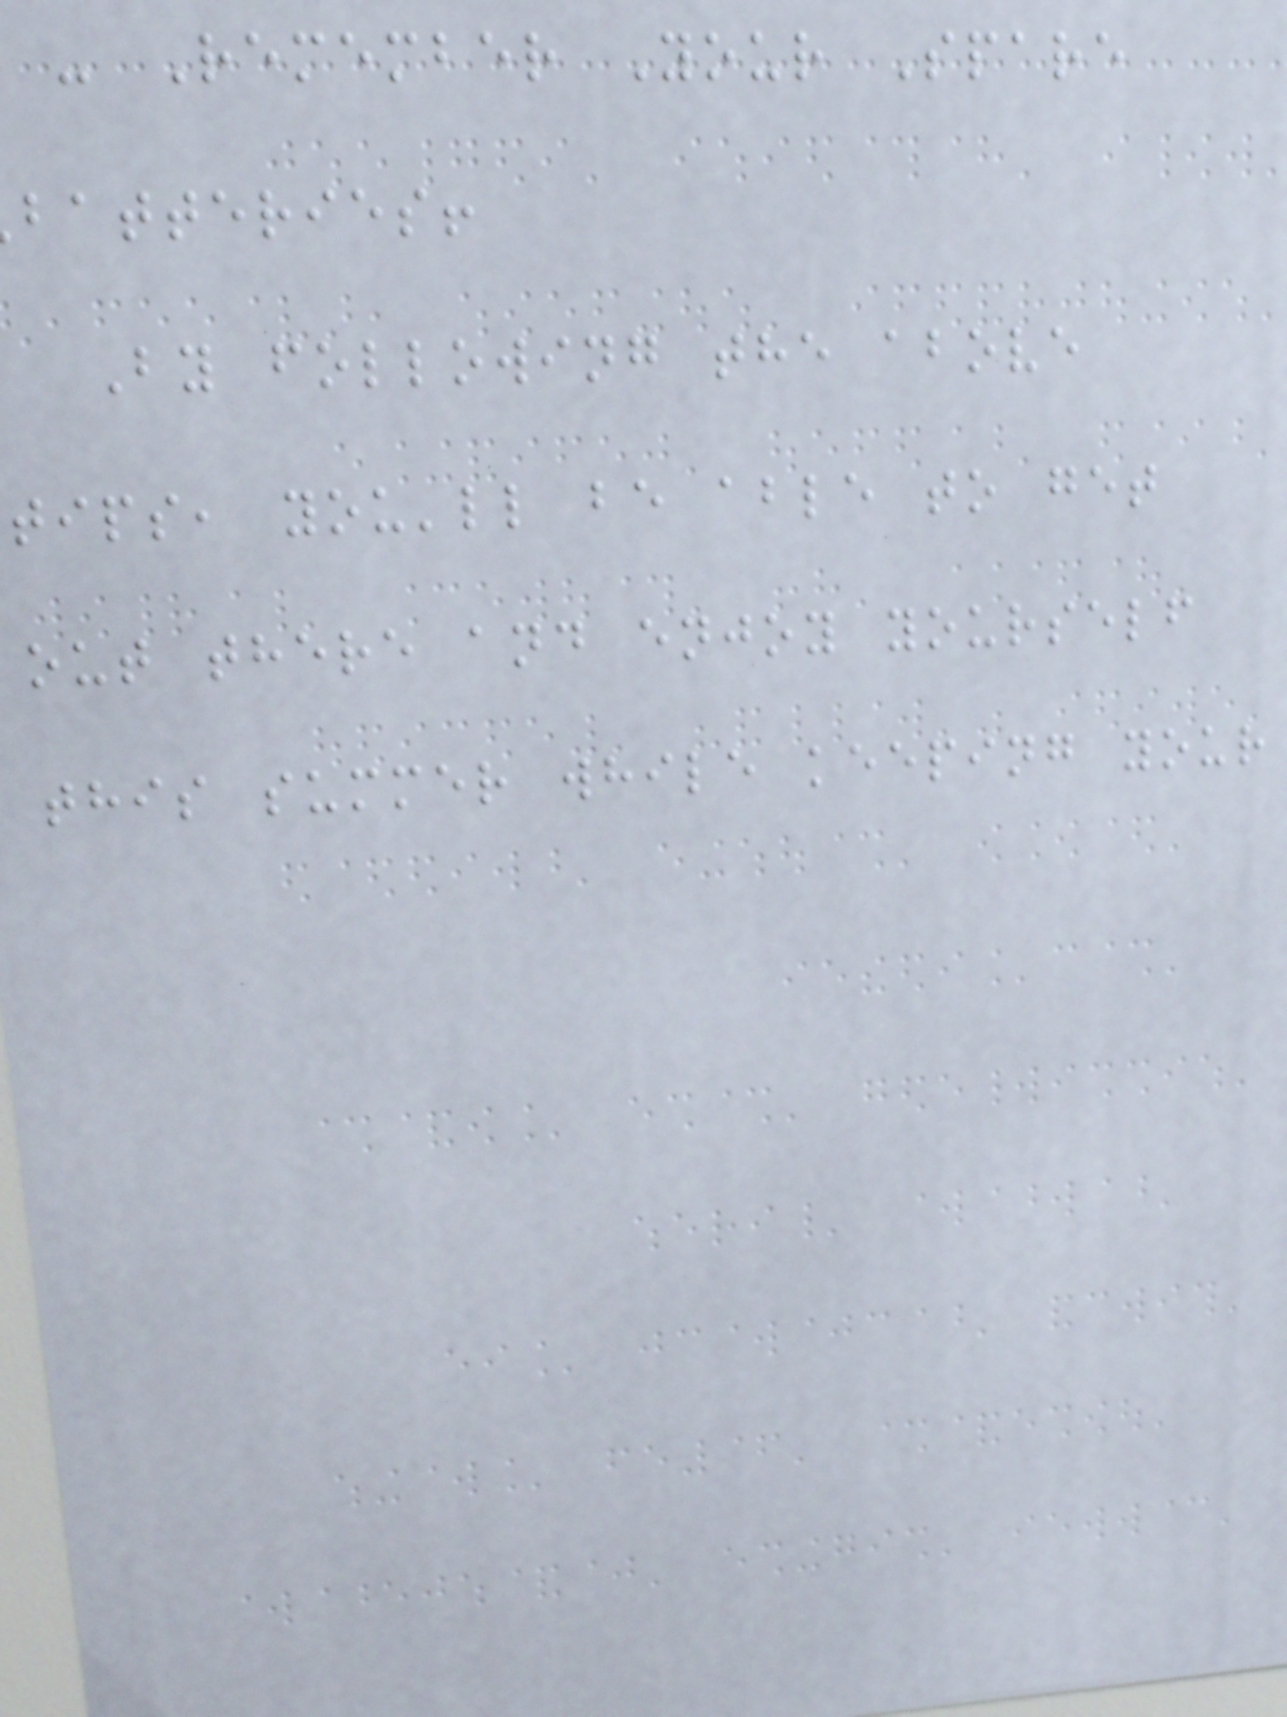- Remember Your Spare
batteries!
By following the above
tips, you'll be able to get
out there and enjoy yourself
this summer while keeping your
